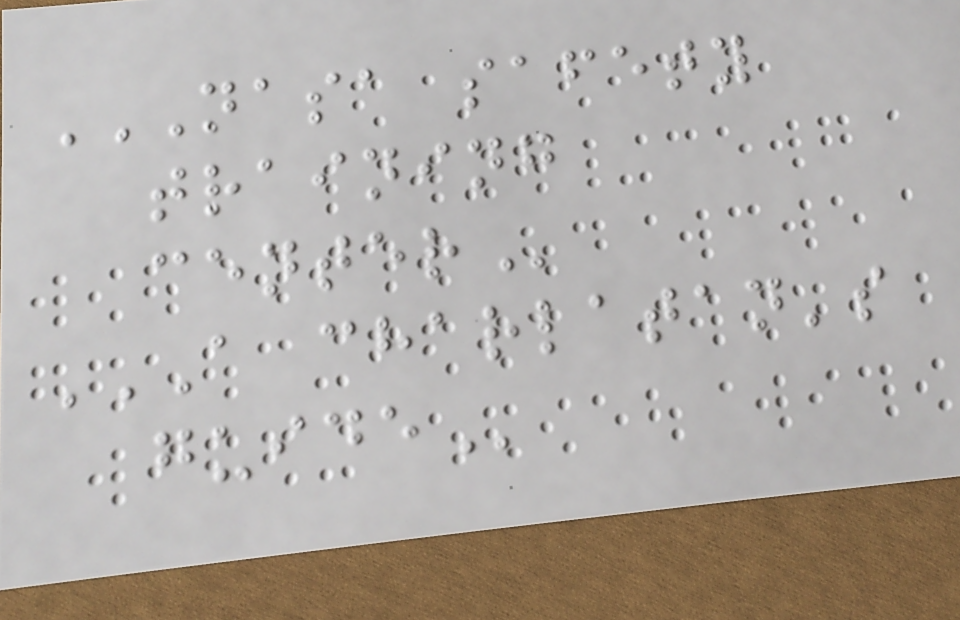NASA SAFETY
TRAINING
CENTER
A CHARLATAN'S
GUIDE
